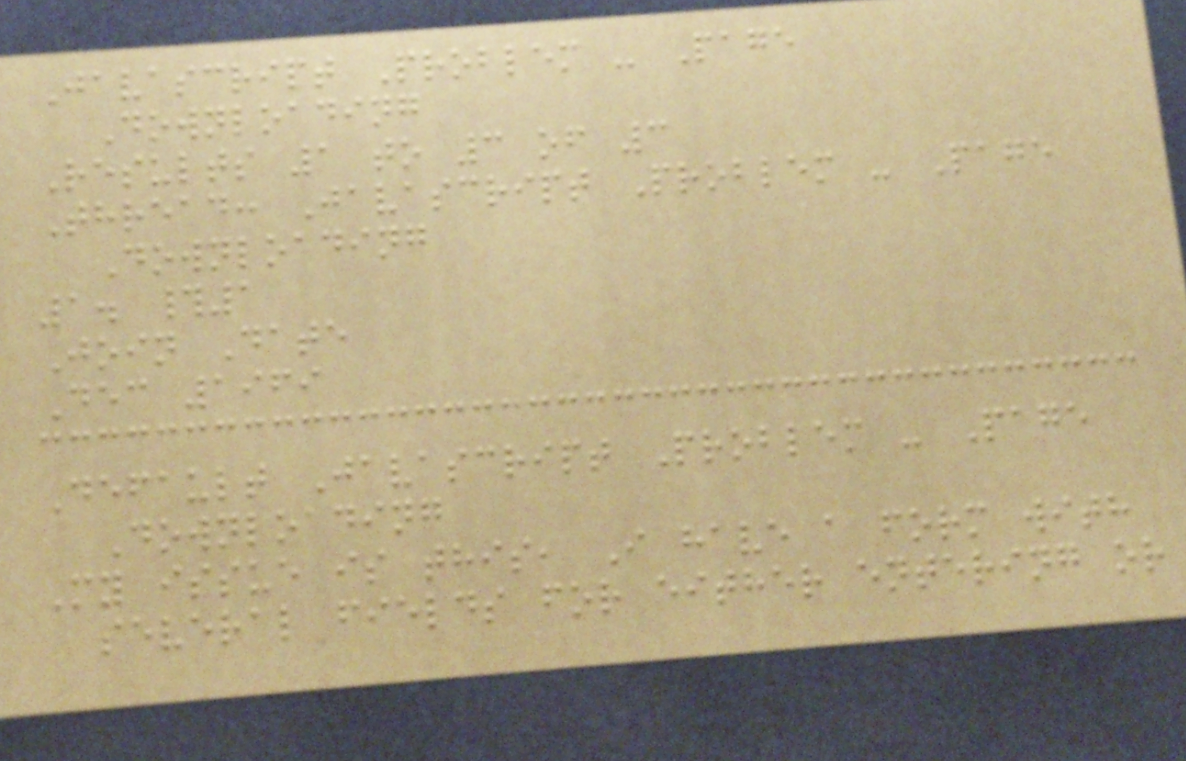Javascript Problem - Page
Downloading
Results 1 to 3 of 3
Thread: Javascript Problem - Page
Downloading
1. #1
Join Date
Dec 1969
Default Javascript Problem - Page
Downloading
My issue is this, I have a form with
several fields for either entering or
